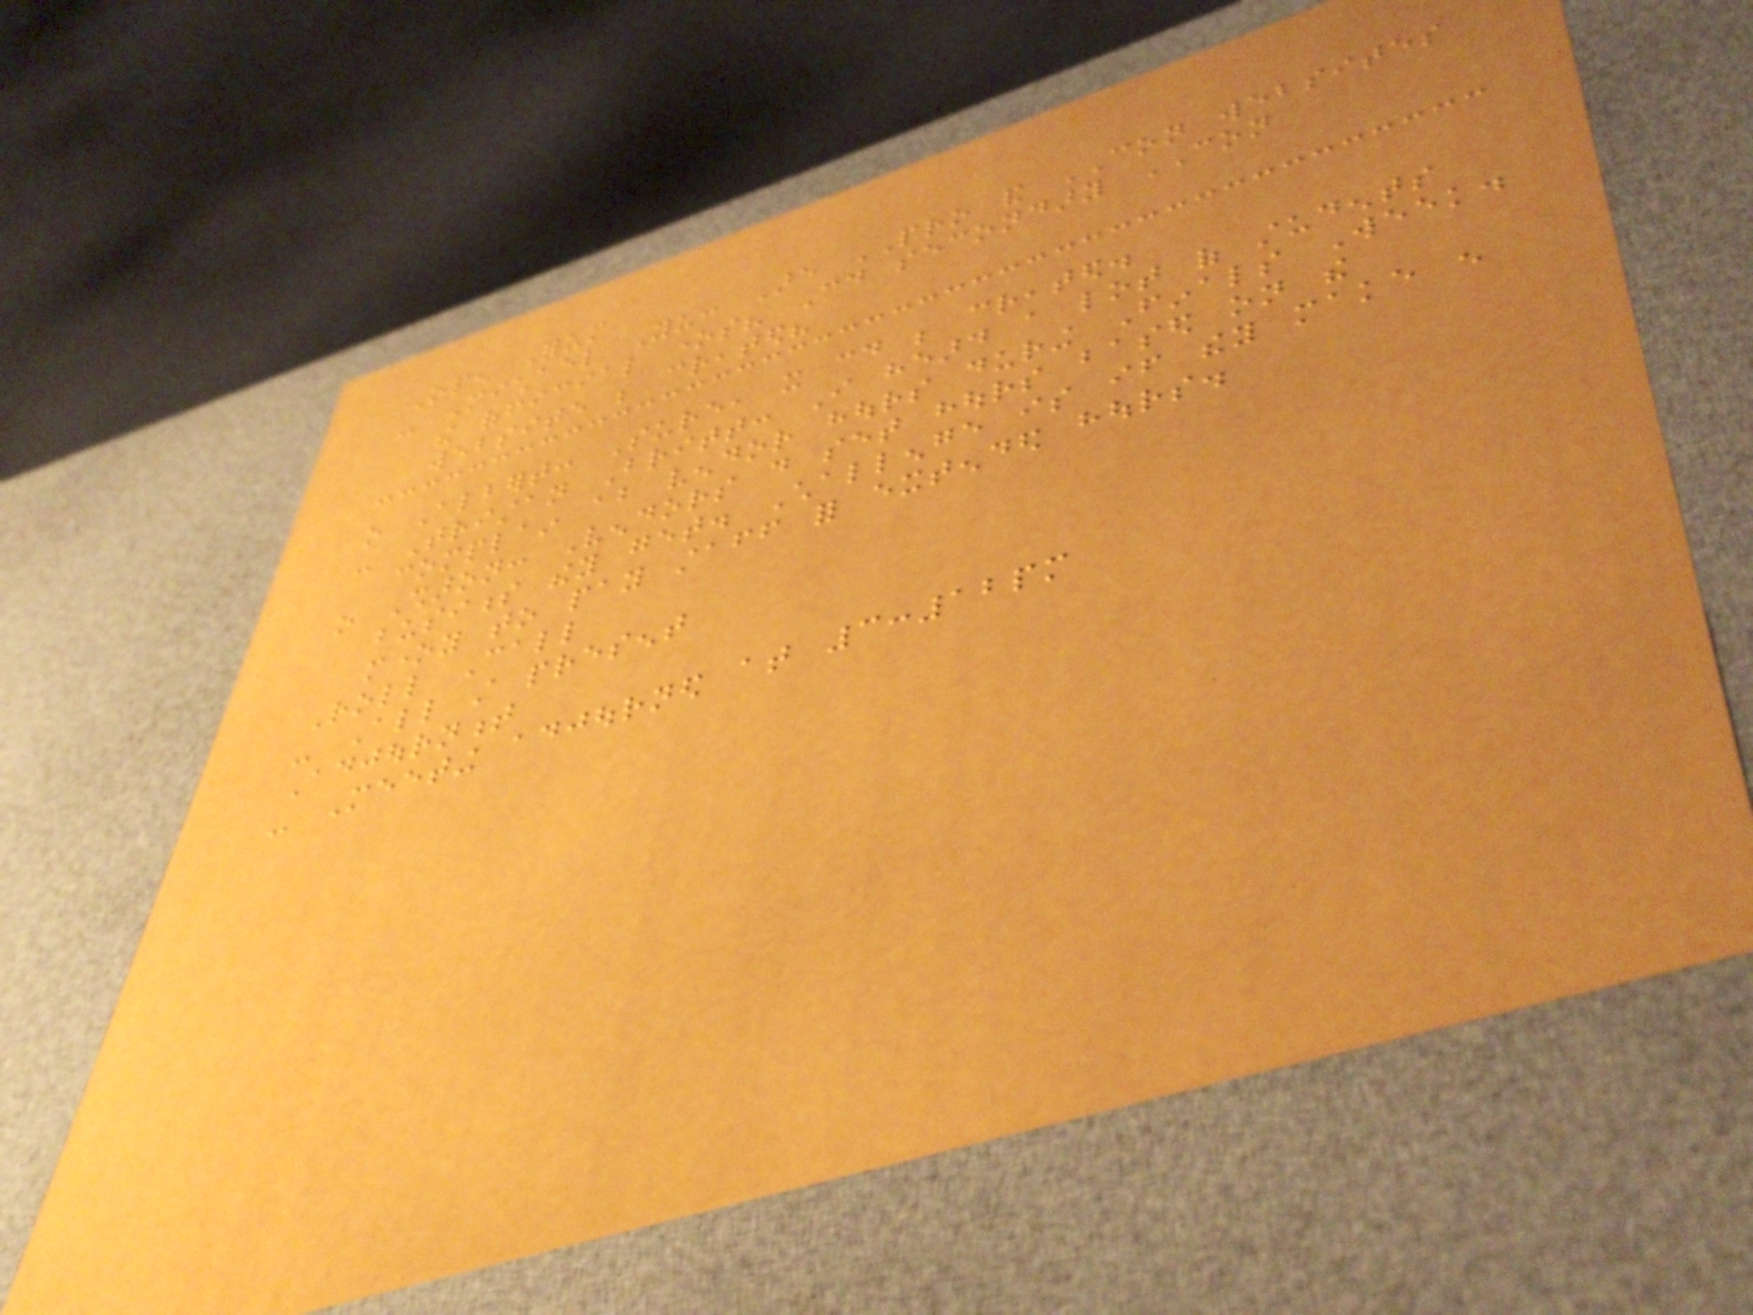Open Forum
- Michael Yu: Are PRO and CON websites
the official ones? Could secondary CON
website be created?
o Albert: Sure, it could be created.
- Tristan Britt: I heard a lot of students
complain about vendor hours during Finals Week.
o Sharon: Vendors do set hours based on the
business they get. Challenge is if they make enough
money to pay staff for extended hours.
Roll Call
- All still present
Adjournment
- Meeting adjourned at 3:12pm
